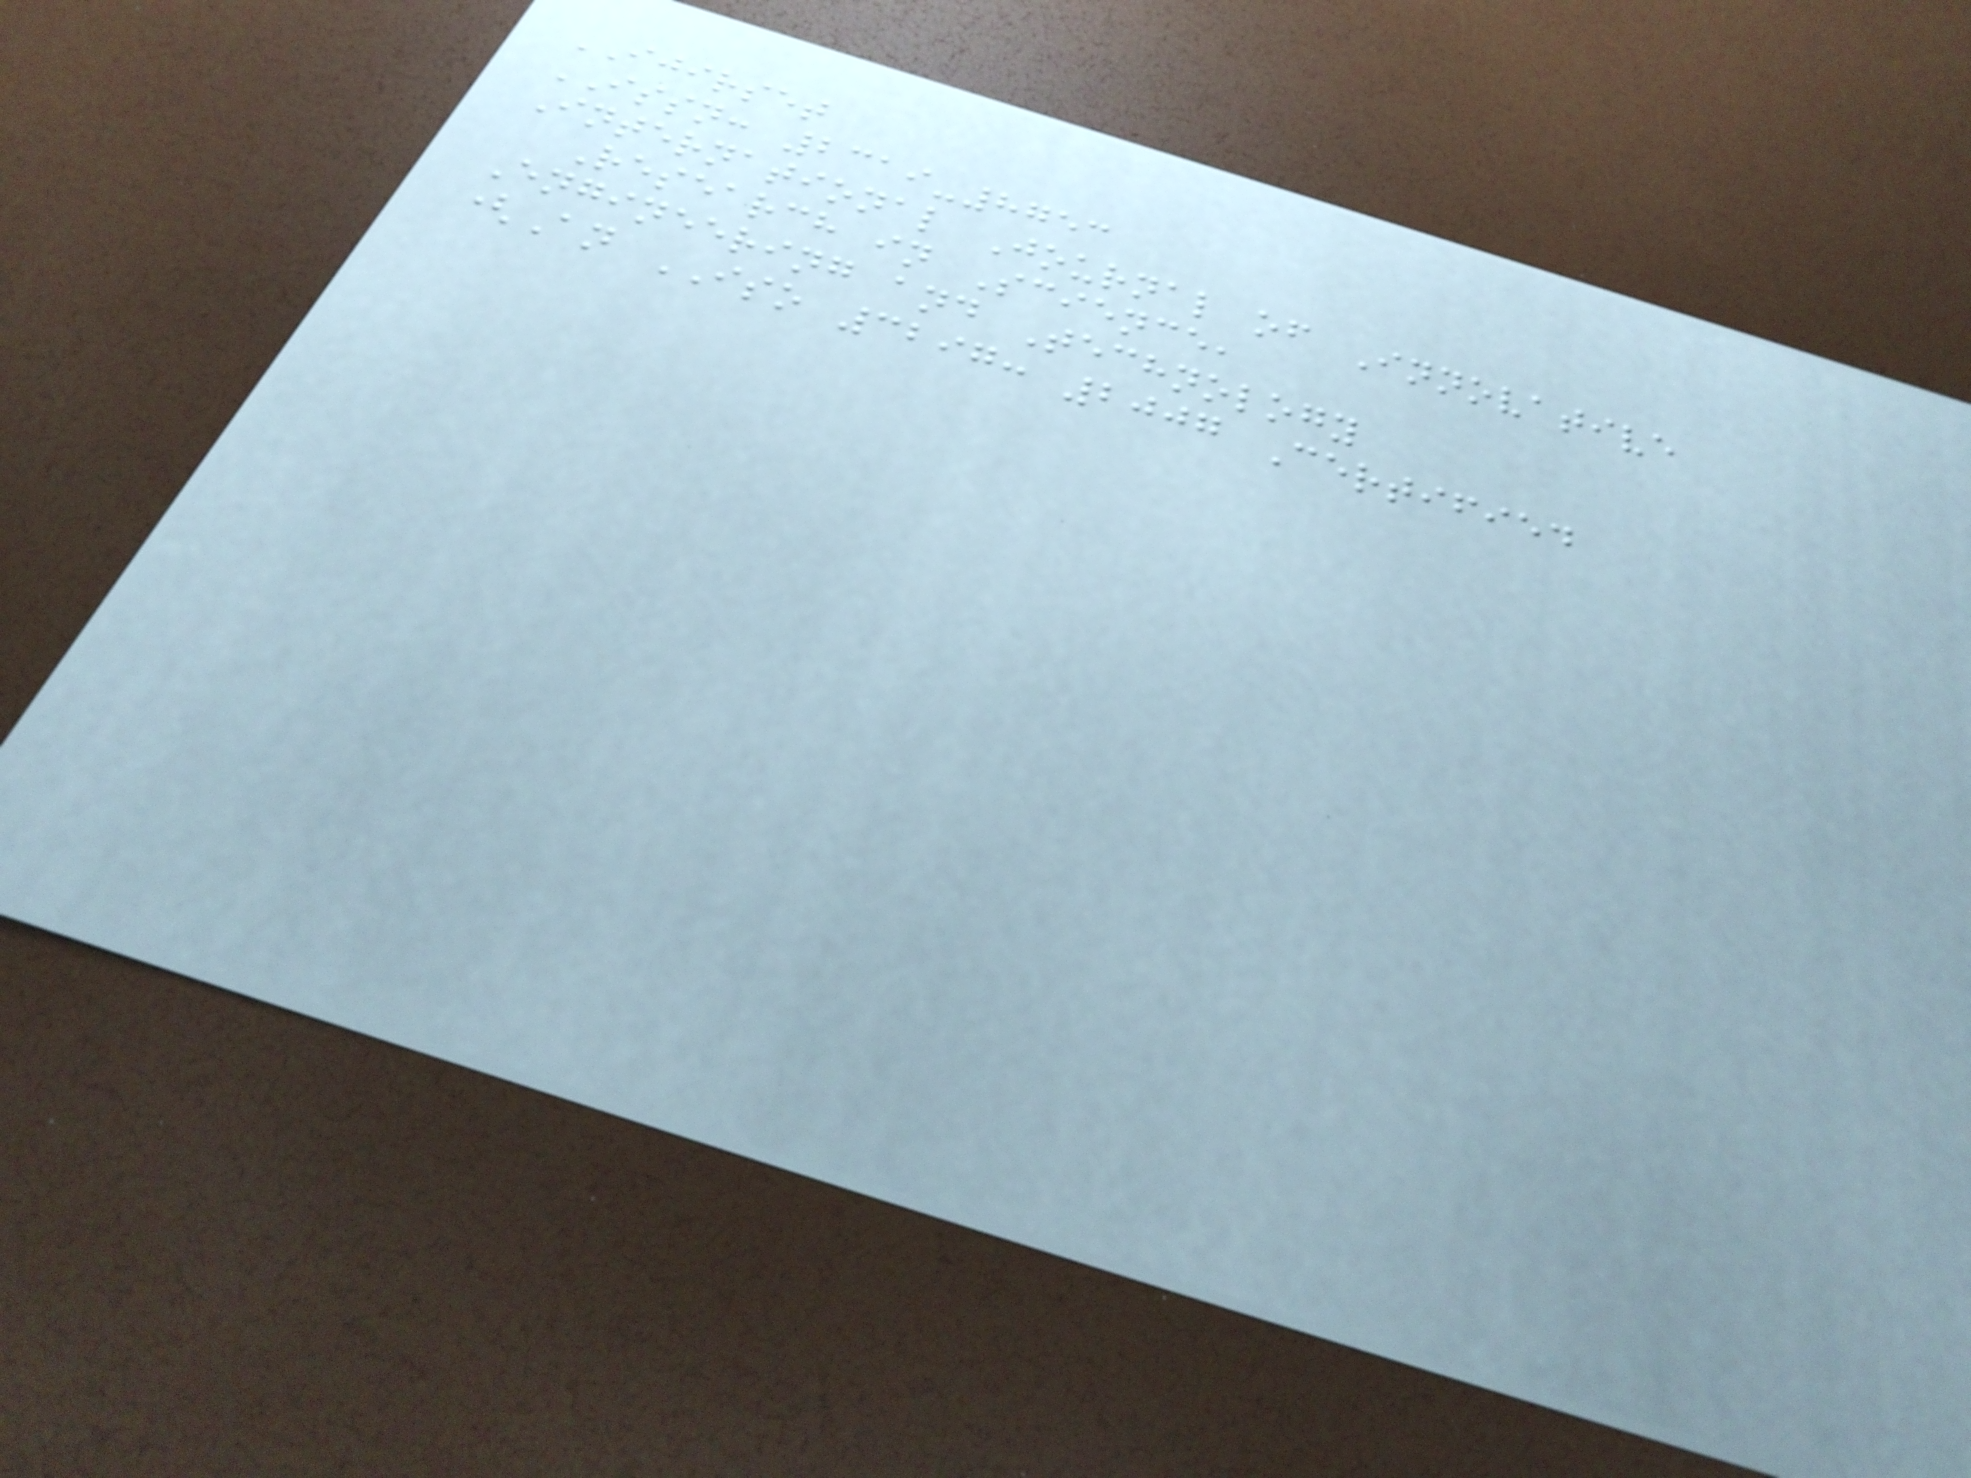IJIRSET
ISSN: 2319-8753
International Journal of Innovative
Research in Science,
Engineering and Technology
(An ISO 3297: 2007 Certified
